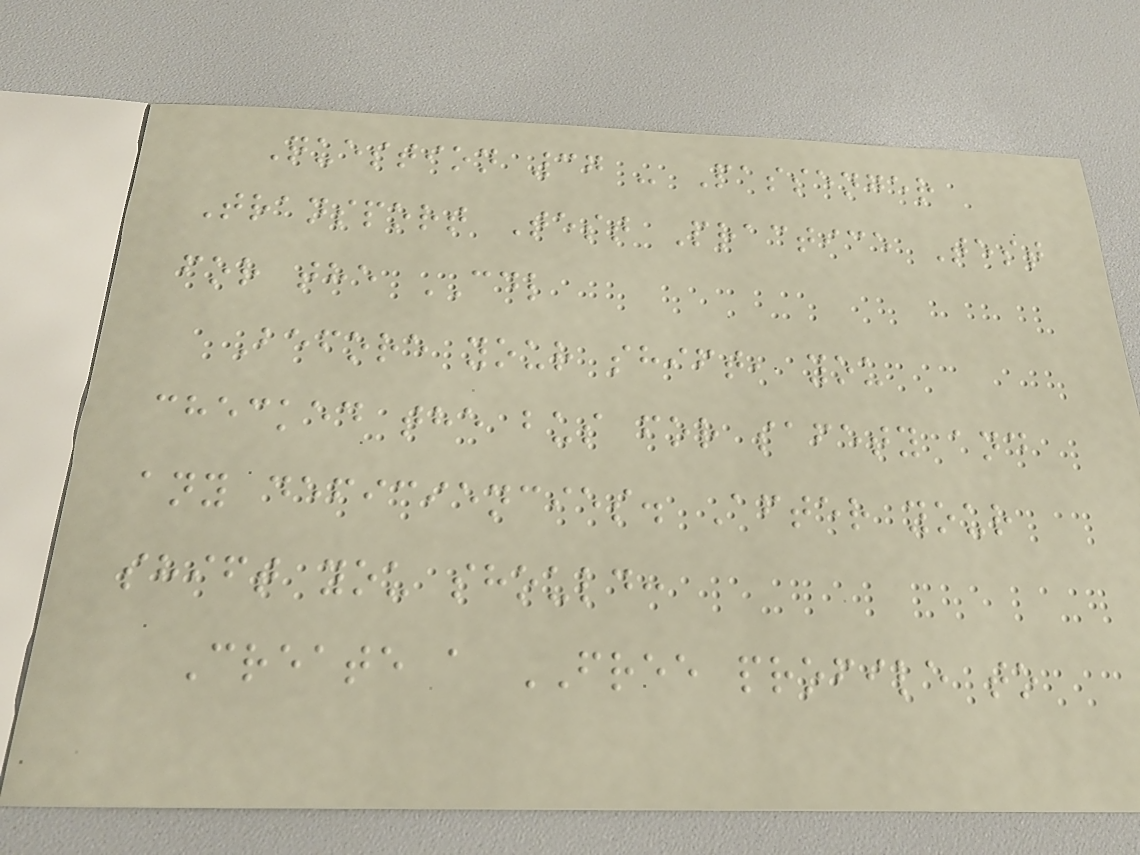Question 37 - Passenger
Transport Test Practice Test
for the CDL
Before your shift, you
checked the bus for safety and
any deficiencies. After your
shift you should:
Create a FREE profile to
